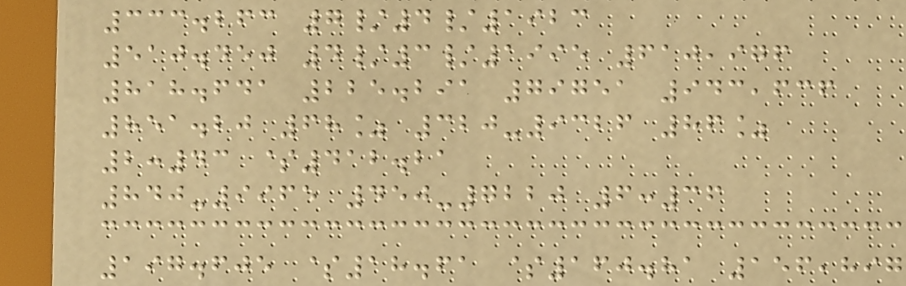333.263 7/4/1923
510.450 4/3/1995 610,976
818.641 225.291 79751 943,636
851.20 68% 320-9326 86%
2:43 $412.21
840-9965 450-7220 6:36
197.605 $18.61 $160.81 156,897
